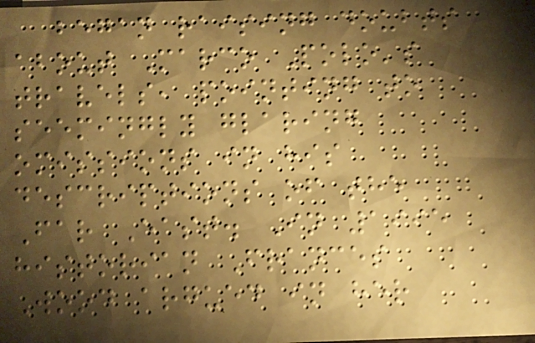began raising doubts
about Marco Polo's
travels, pointing to
seemingly glaring
omissions in his
descriptions of the
Far East. In 1995
historian Frances
Wood argued in her
